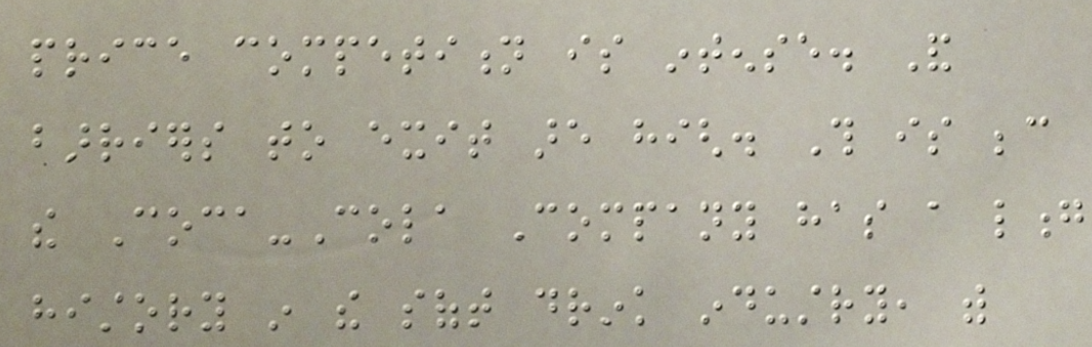price competition is intense. And
barriers to exit are high. This is because
the Coca-Cola Company has a long
history in the soft drink industry, with
